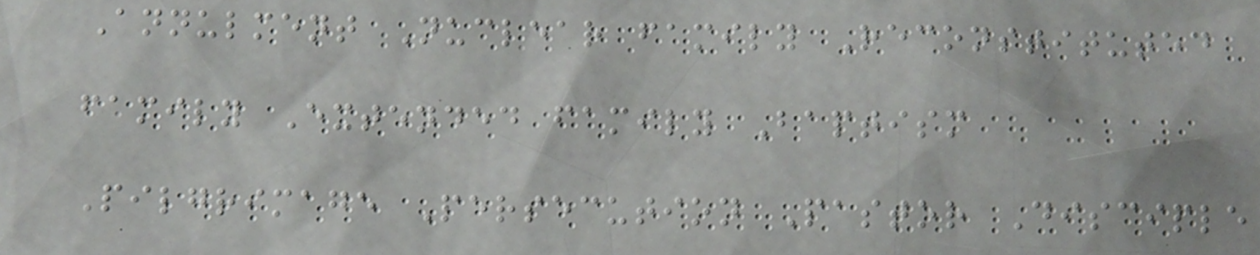Annulment Nuclear family Reconstituted
family Extended family Baptism
Pilgrimage Persecution Pastor Disciple
